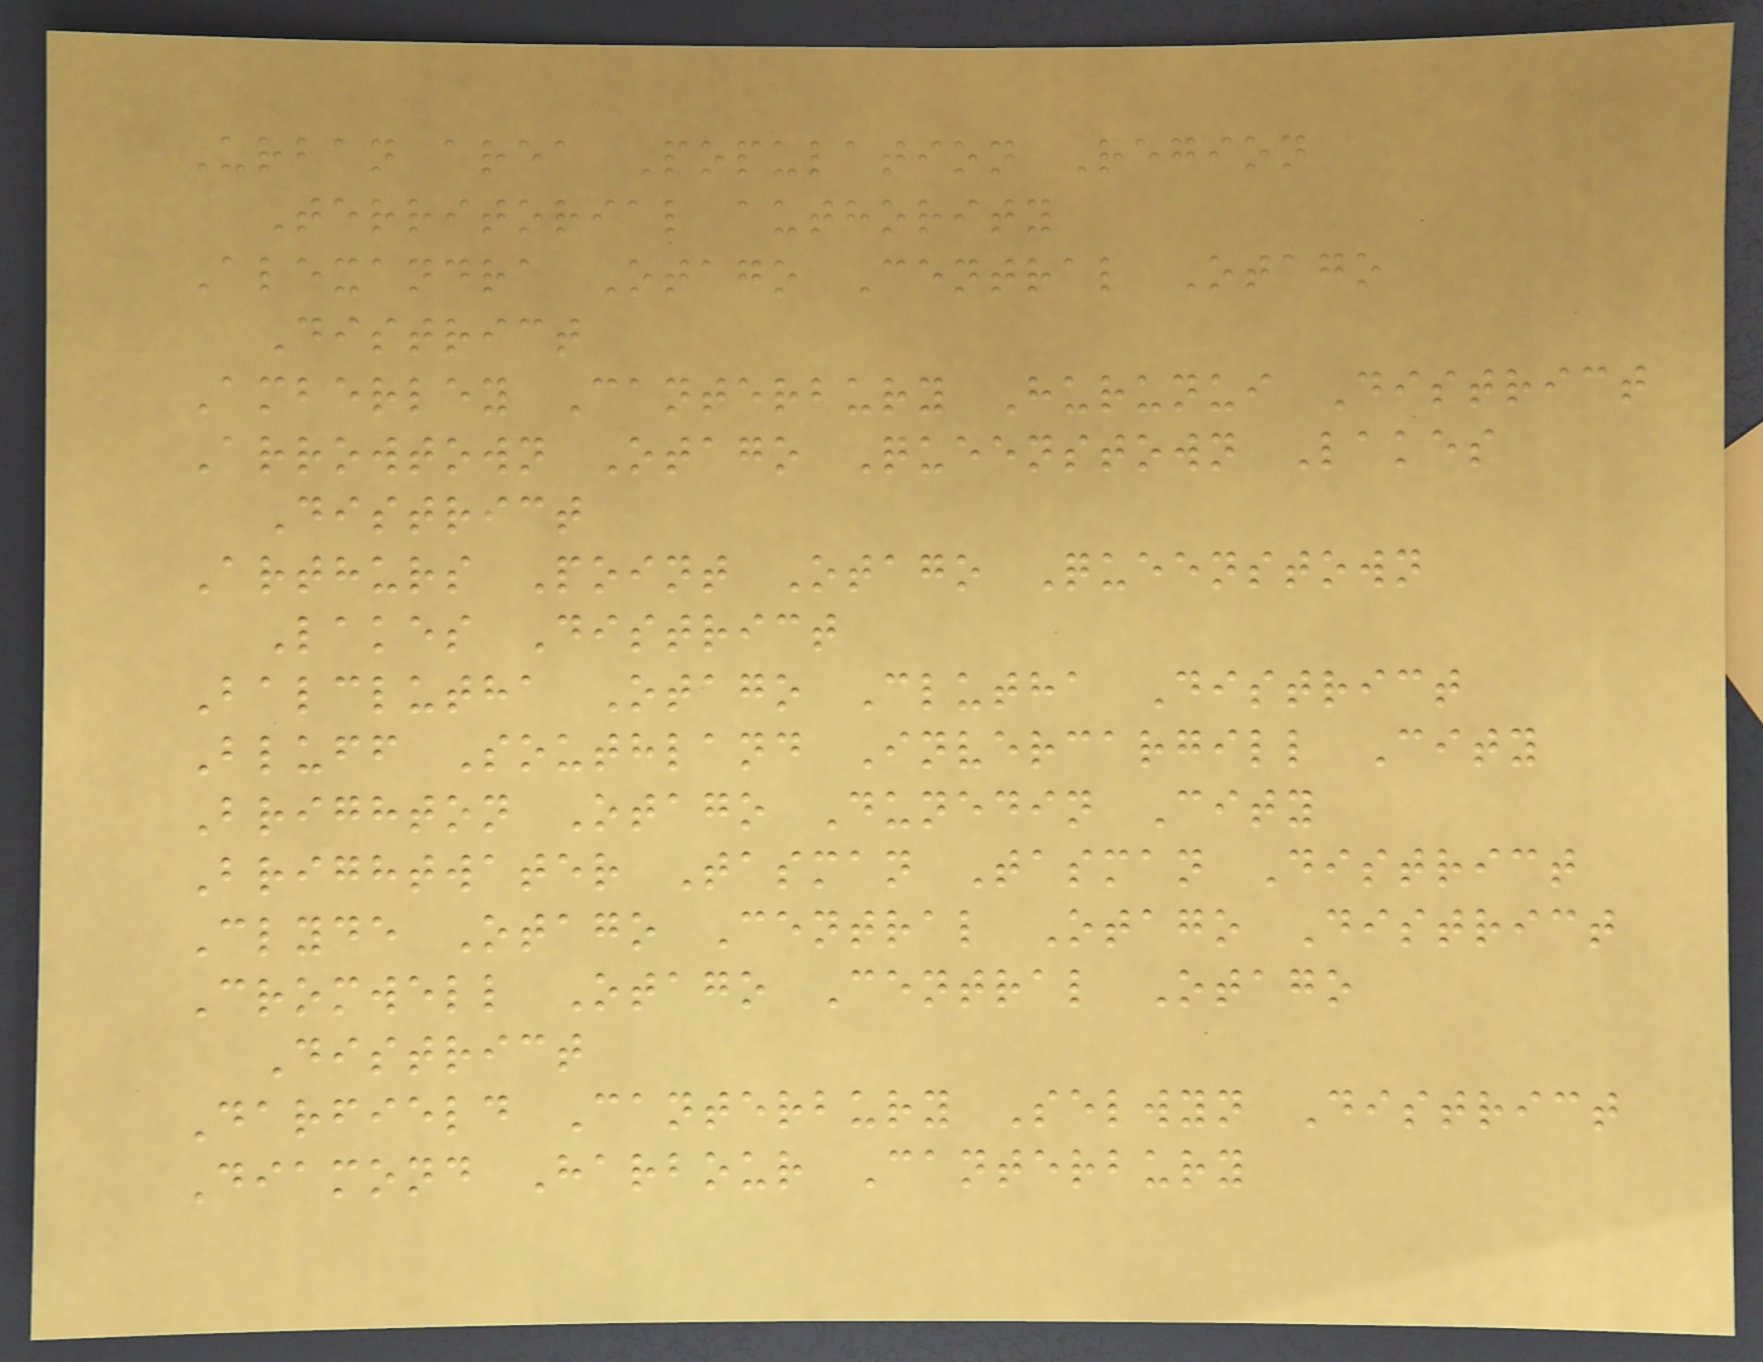Urban area Population Region
Territorial authority
Alexandra Otago Central Otago
District
Amberley Canterbury Hurunui District
Arrowtown Otago Queenstown Lakes
District
Arthurs Point Otago Queenstown
Lakes District
Balclutha Otago Clutha District
Bluff Southland Invercargill City
Brighton Otago Dunedin City
Brightwater Tasman Tasman District
Clyde Otago Central Otago District
Cromwell Otago Central Otago
District
Darfield Canterbury Selwyn District
Diamond Harbour Canterbury
